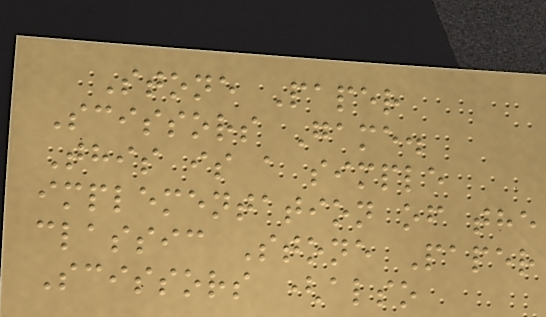Stone Paper
Scissors Game.
This is a simple
implementation of the
classic Stone Paper
Scissors (also
